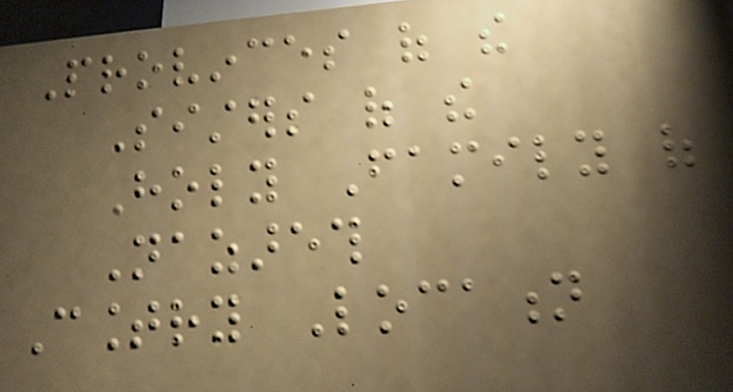Provinces of the
Sisters of the
Holy Family of
Nazareth
Country Location
